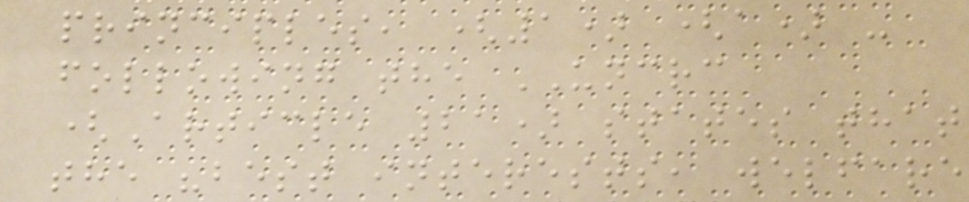principles, (1) (a) -
following the UNCRC
(Article 21) states that
the "best interests, welfare
